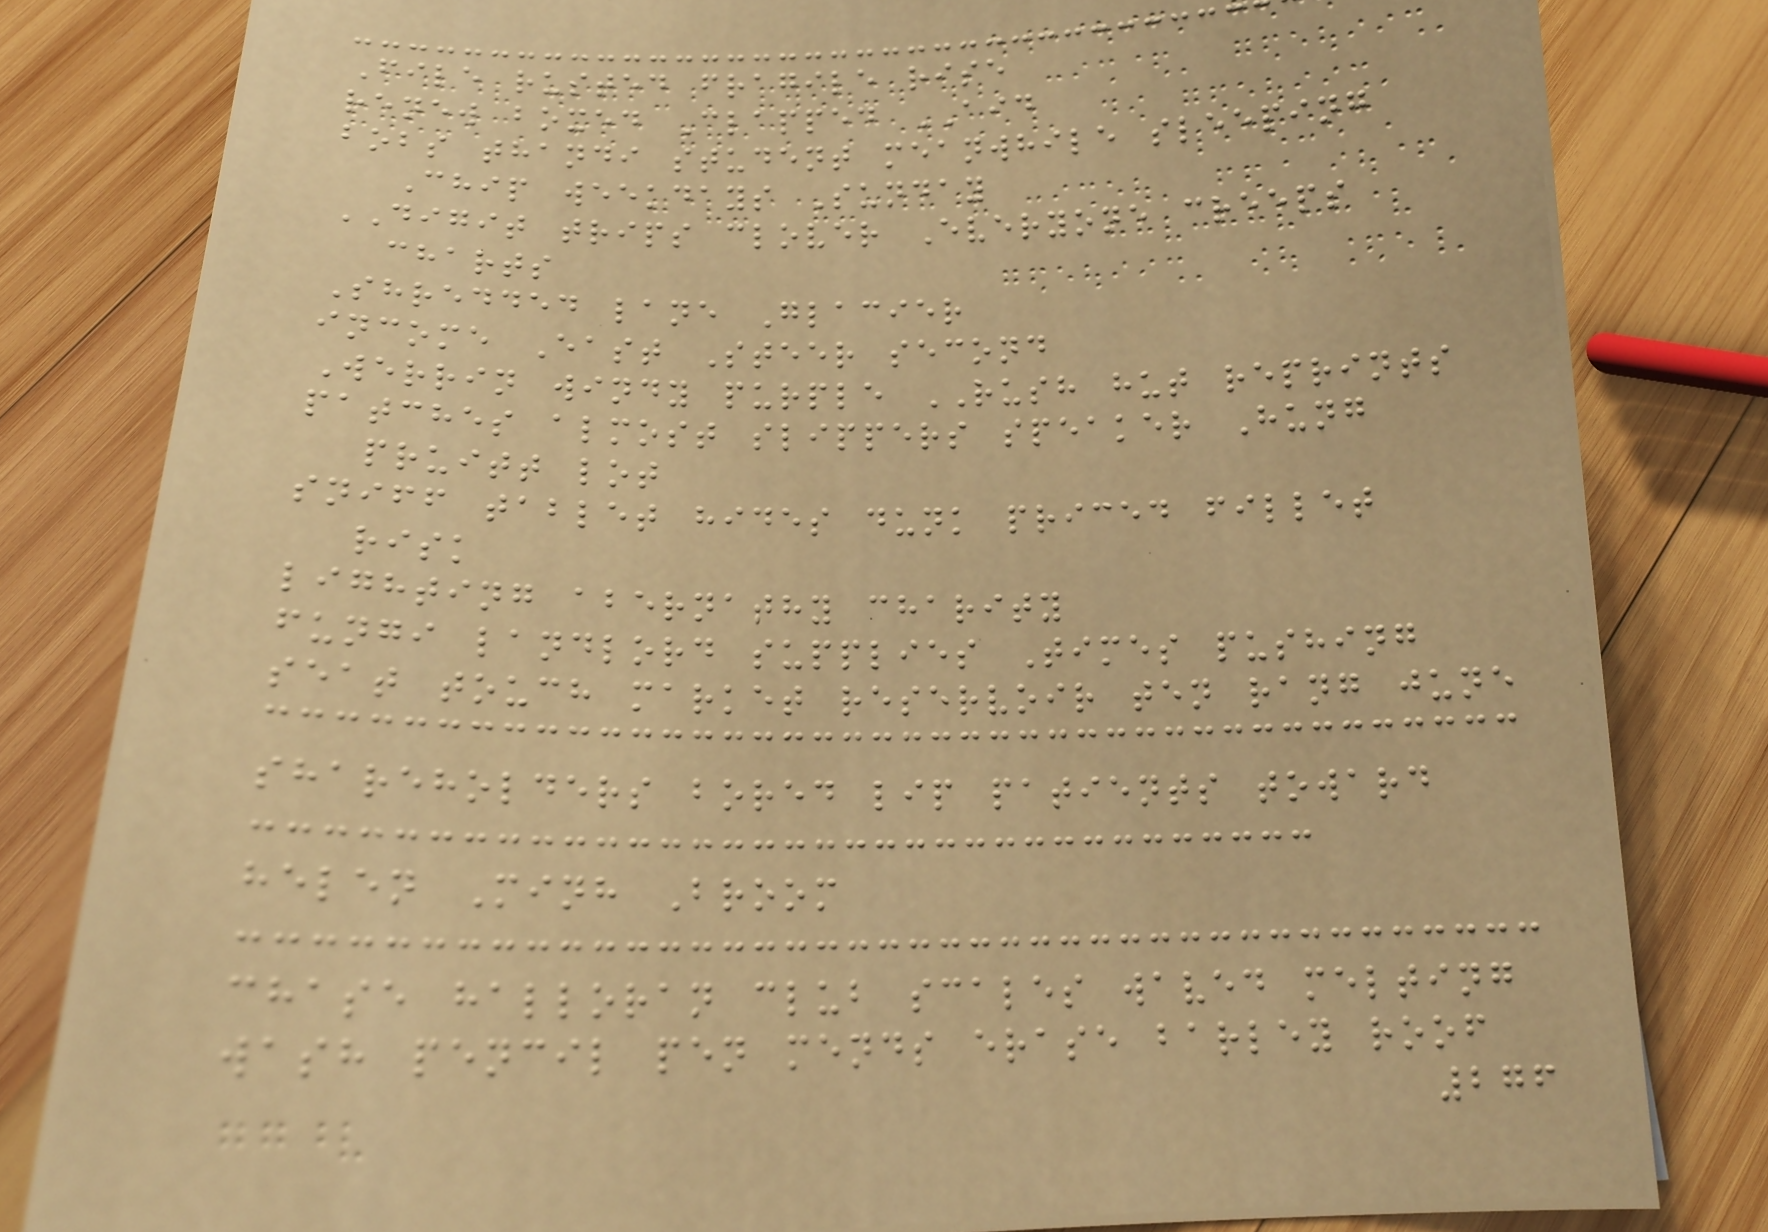File rusted fragile rise
renew boxed Clapped AID
bobs thandi student meanwhile sleeping
Chip weekdays Sunday
DIGIT trips clover Everyone creeps
charts
Shredded lane Glacier
income East Steer second
Werrin windy purple RUSH hut reprints
patches almost slippers speaker Hung
pruitt lot
sniff tablet hides dunk priced fillet
risk
lighting abernathy charity
fungi landlord supplies Times pushing
seat touch market reservoir ten rang june
shareholders bored lip patients toward
helen Minh Broom
chase halloran club scales waved melting
wash pencil pen mends erase barley roof
276
